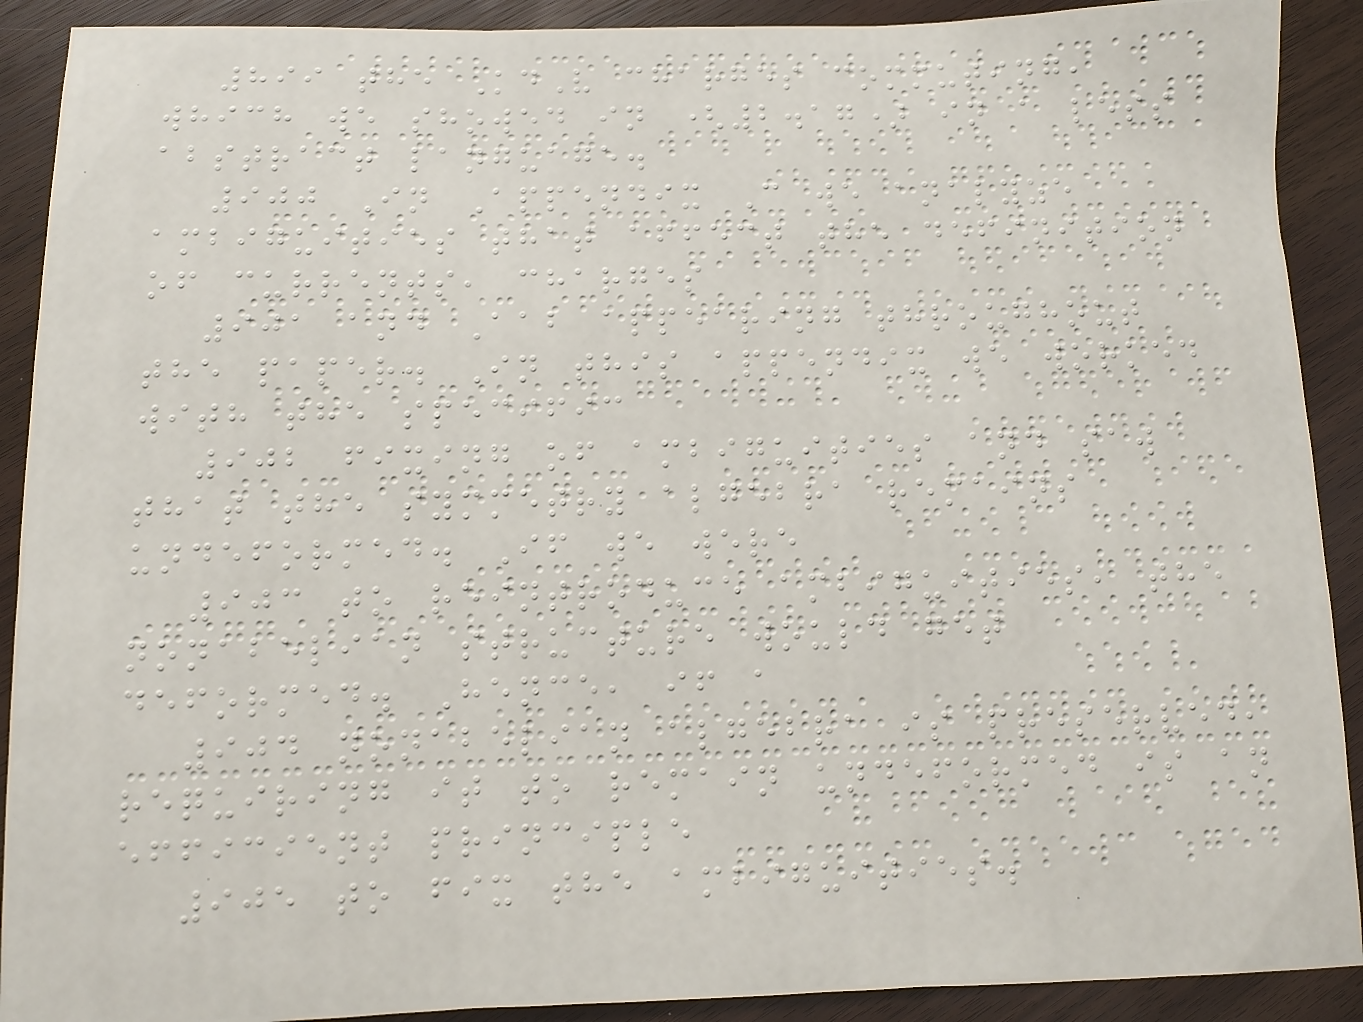899 the KdV charges commuting,
which we showed in (2.17) in a less
abstract language.
900 In Appendix C we analyze
ambiguities that affect the definition
of currents, charges
901 and Aab appearing throughout
the paper. In this appendix we worked
with the specific
902 fixing of ambiguities and saw
that the symmetry algebra remains
undeformed. If we were
903 to reintroduce ambiguities, the
nonabelian structure would get
deformed. Hence, if a
904 nonabelian algebra is preserved,
requiring it to remain undeformed is an
efficient principle
905 to fix the ambiguities.
